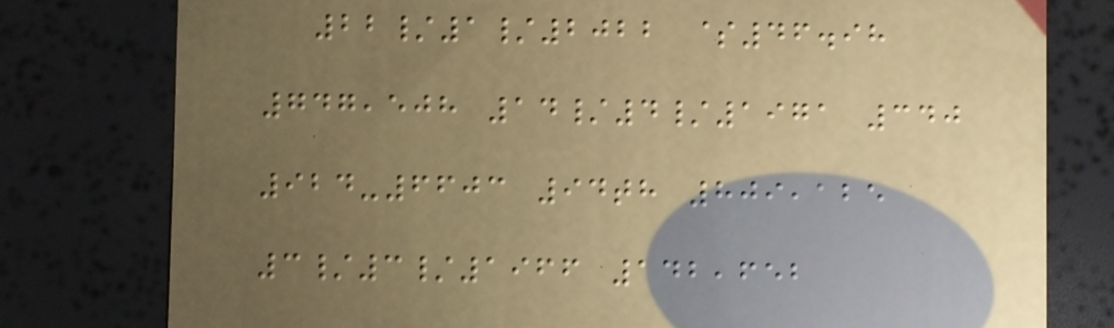22/1/2022 $46.98
747,508 14/4/1971 340
924-6603 94th 809,125
3/3/1966 142,652
